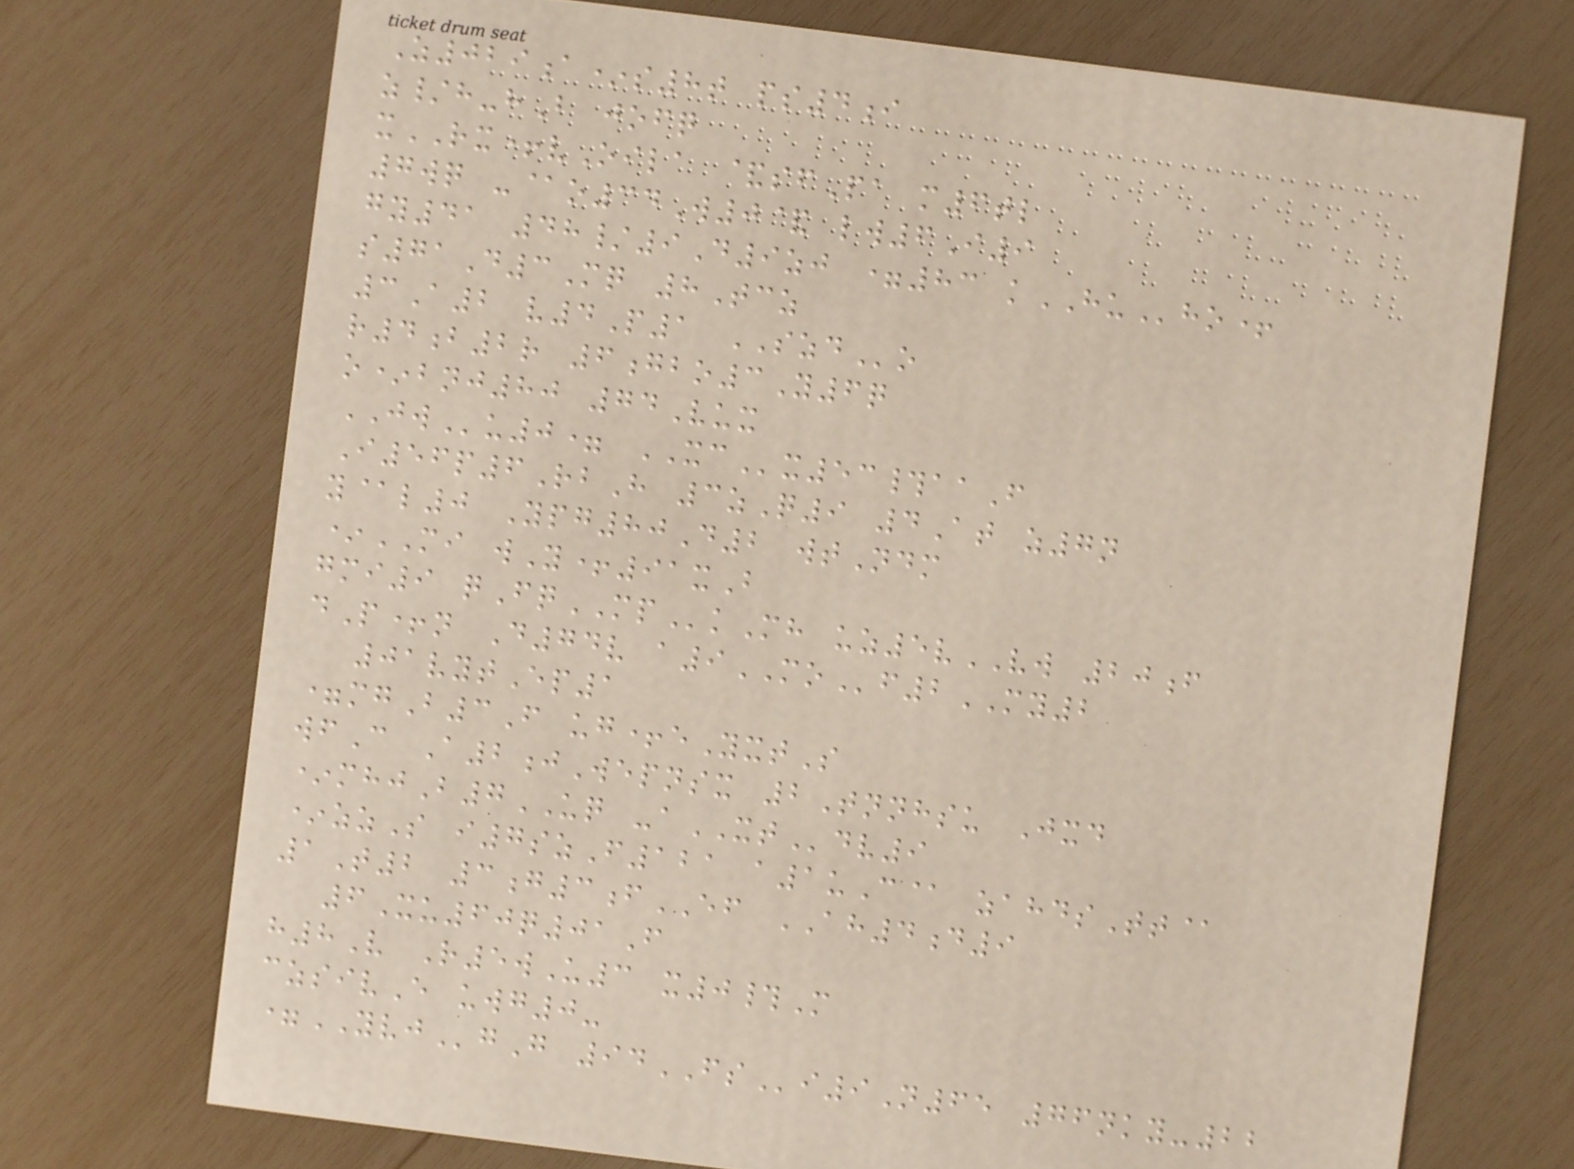Z029a*s8t ps4i
z/h-hB jofq
xRX+vOila &sfPa m6tl
7wq -@o34W0& lw6I9
gy41 48/9D9zj =83 kHUho+
s71D3Mq 8Tcz
3A2 v4P1 SZDo
r4b2r 6gbo3Y6q
o*bnj80 74Vux
JWu0= XCx53#aaF
I56p6RbH 3zQ9 4At z7n
y@l0 Ypg80D2 wtNdm
*MI wY+91xB
gmi9 qFqMPkMh uz5vVW 20f
dP+n D74v a9MOf2MY2
01vytEp1
=mgB3F ug+eYxtS
wfC A2jWepnsx 2Tnnhsu Jxd
*mhjB7UQ -aXTdv9
*zzS i7szF121 a1uC@ zahdsTt@
1T2 3g3fEF AH4d9
6Xu60q01F
h8V R5wU3 x0#M
czsivE uwg0-
=YVJgG 94FSi9N65 76nky-22
